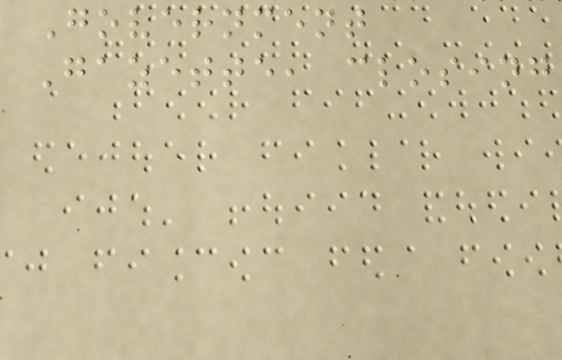Government
Gazette, closing
